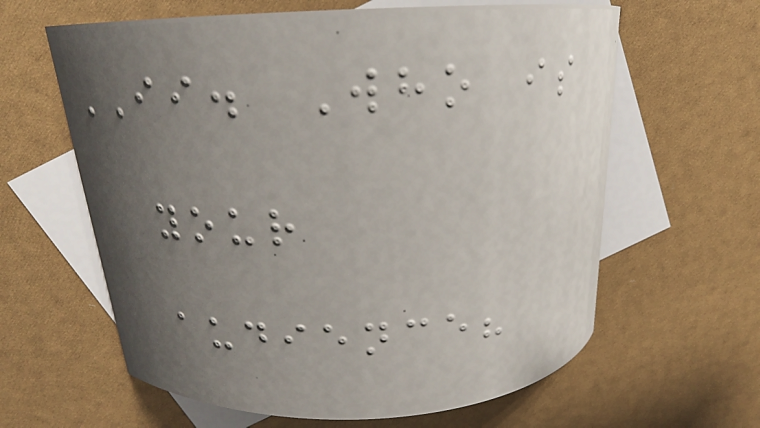II. Who is
your
audience?
